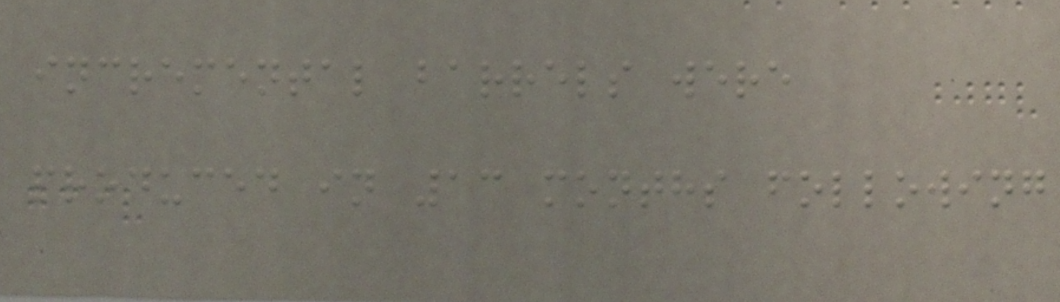incremental barrels were
produced in 13 months following
